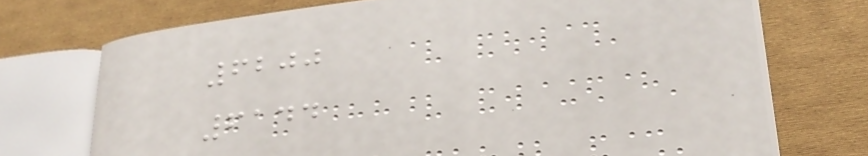6200
6144
